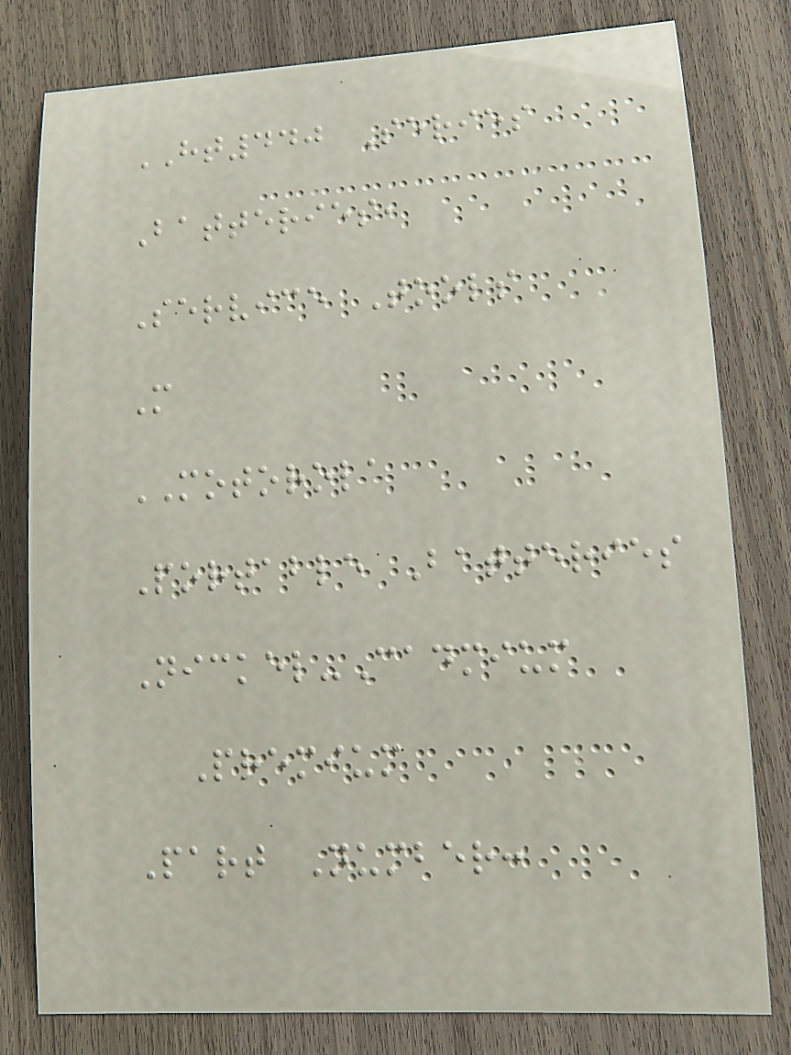HT440 Series
Batteries,
Service Tools
M
MOTOROLA
Portable Batteries
Nickel-Cadmium
Premium
Part Number:
